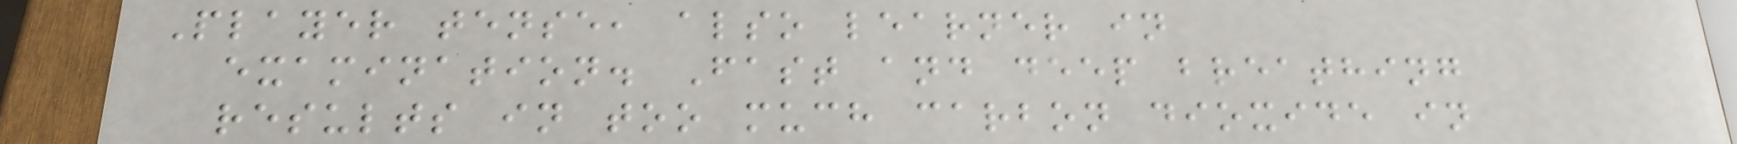Player tense, also learner in
examination. Fast and deep breathing
results in too much carbon dioxide in
